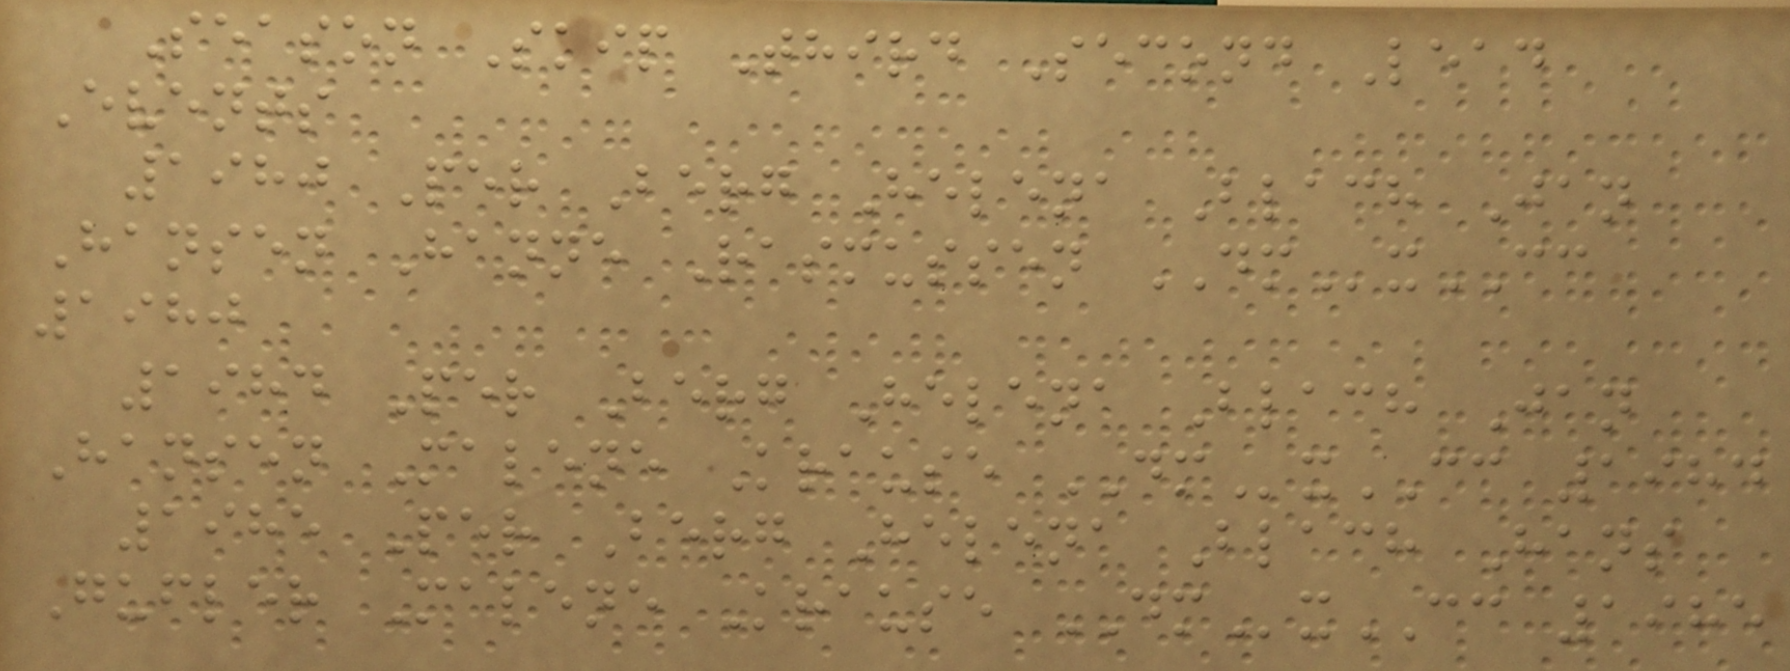Season Skip Third Second Lead
Events
1980 Per Berg Helena Blach Jan
Hansen Hanne Rasmussen DMxCC
1980
1984 Per Berg Helena Blach Jan
Hansen Malene Krause DMxCC 1984
1985 Per Berg Helena Blach Hans
Gufler Malene Krause DMxCC 1985
